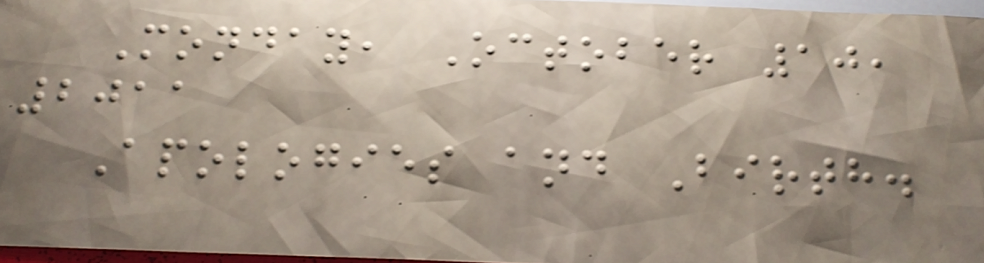Monday, October 10,
2011
Apologies and Birth.
